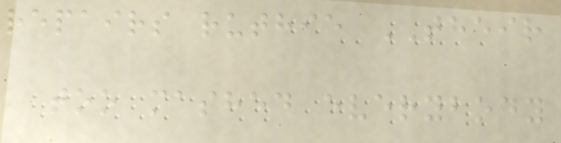repairs ruthie THEIR
too mashed everybody
